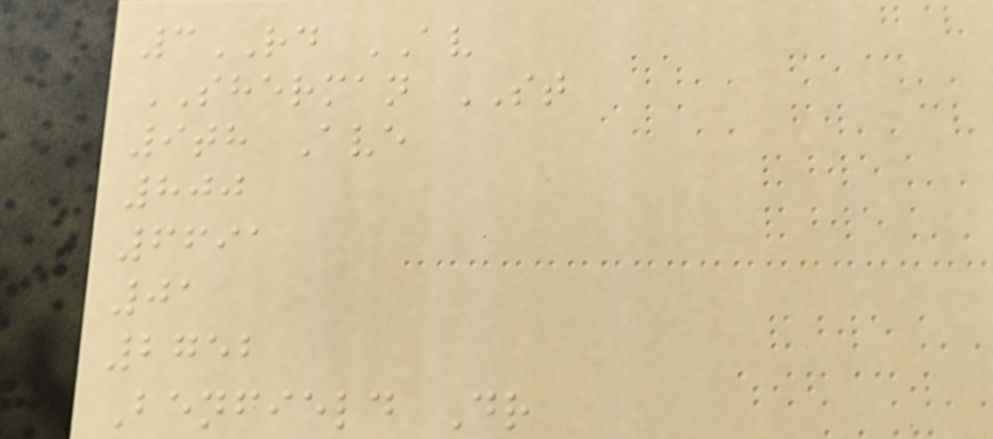3RD AV
SHERMAN ST
9th Ave
800
6691
01
2752
Benfield Dr
